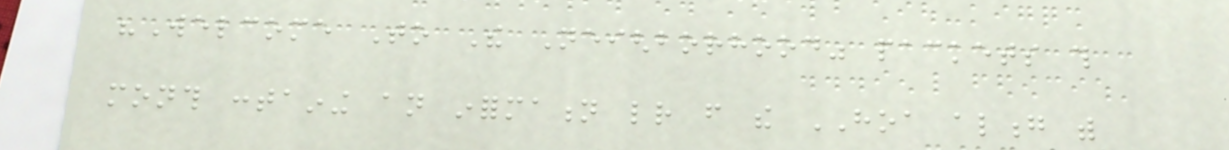"Welcome To The Neighborhood" packets this
month containing an information letter from the HOA along with
